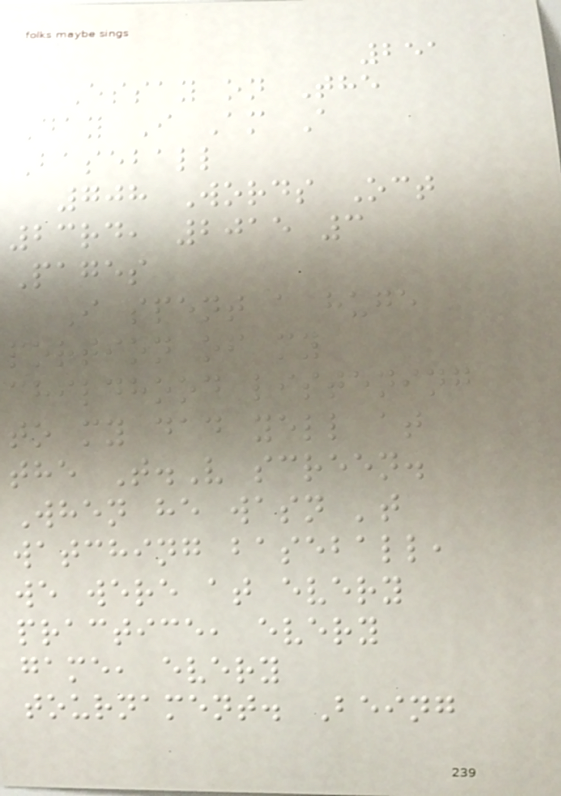251
Essay on The
Day I Am A
Baseball
708 Words Oct
23rd, 2015 3
Pages
I spent a huge
portion of my
childhood listening
to my dad yell at
the T.V screen.
When he wasn 't
watching baseball,
we were at every
practice, every
game, every
tournament. Being
